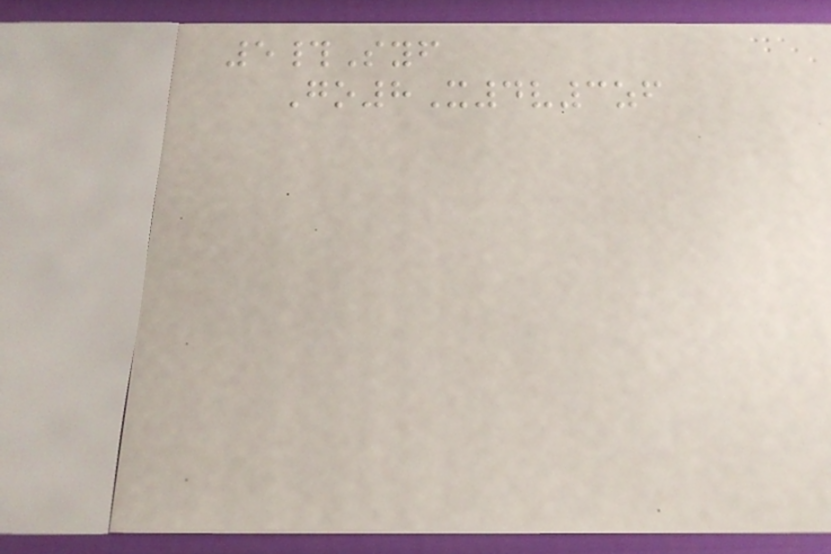5#Syf
Go8X4v3zf
